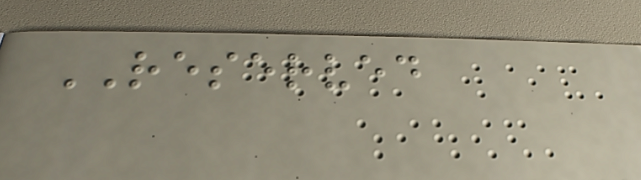RESERVED
